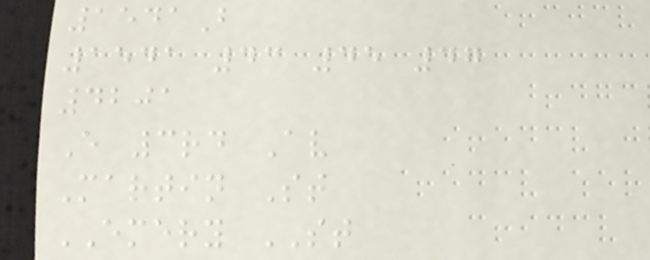1541B
1541 43 45 47
4201
E 3rd Av
Martin St
EMERY ST
